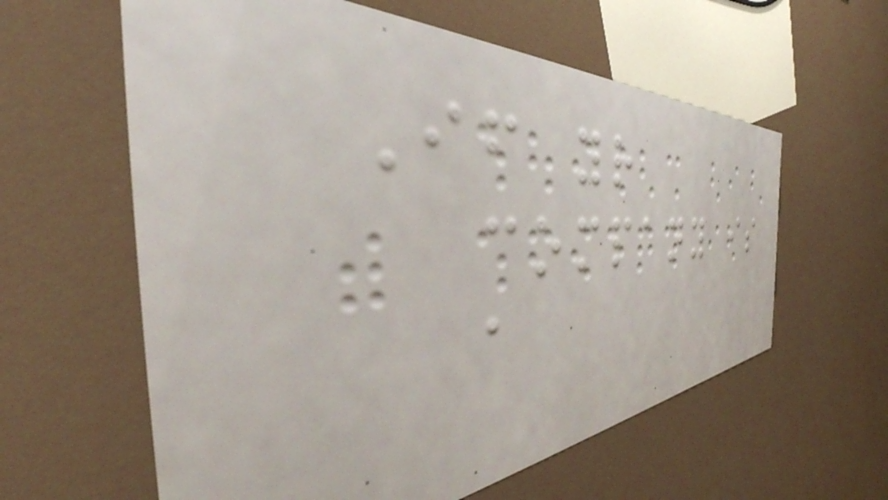If your
company is
a
